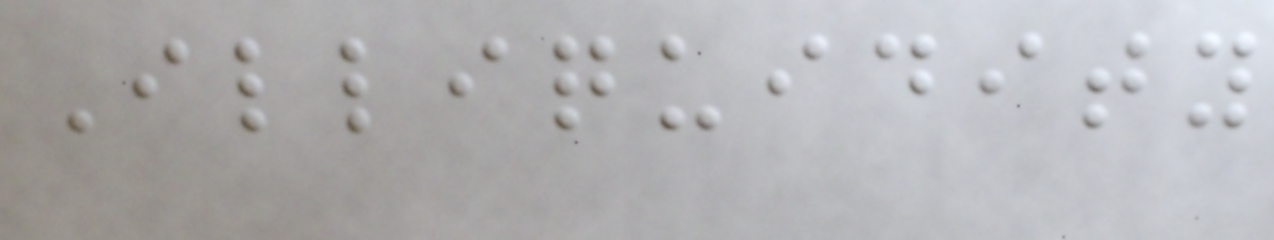Illiquidity
